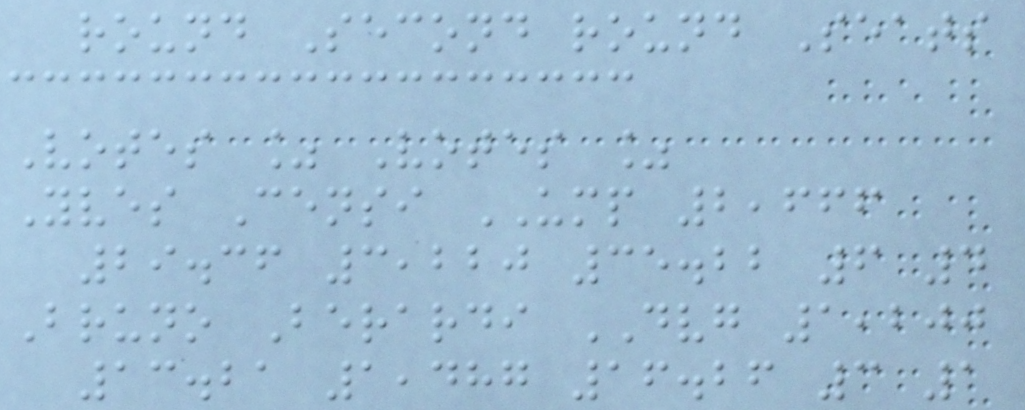round Second round Seats
Votes % Votes %
Yves Censi UMP 2,666
29.36 3,220 35.22 6 4
Bruno Berardi DVG 1,200
13.21 1,487 16.26 3 1
